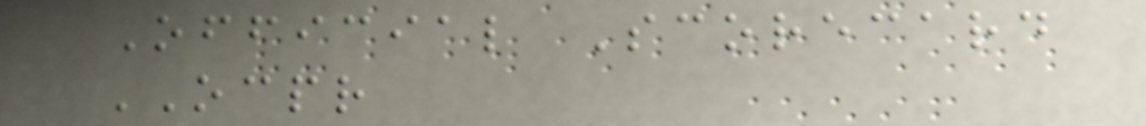Official Scorecard
OCPR
